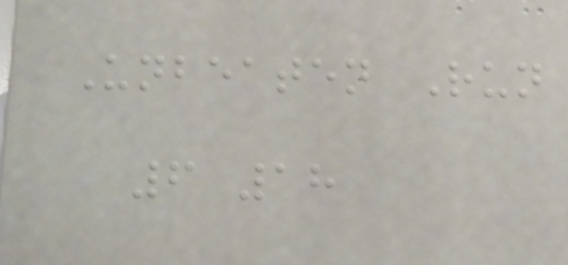Unbeaten Run
6 18
